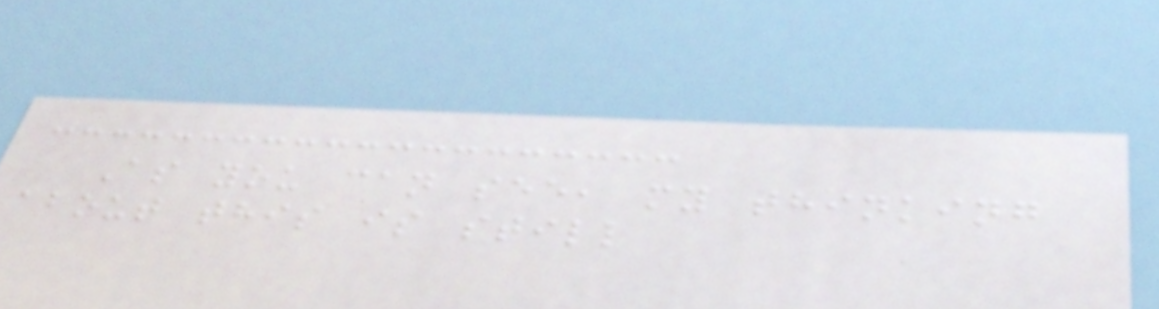As you can see, my thinking
about this is still
